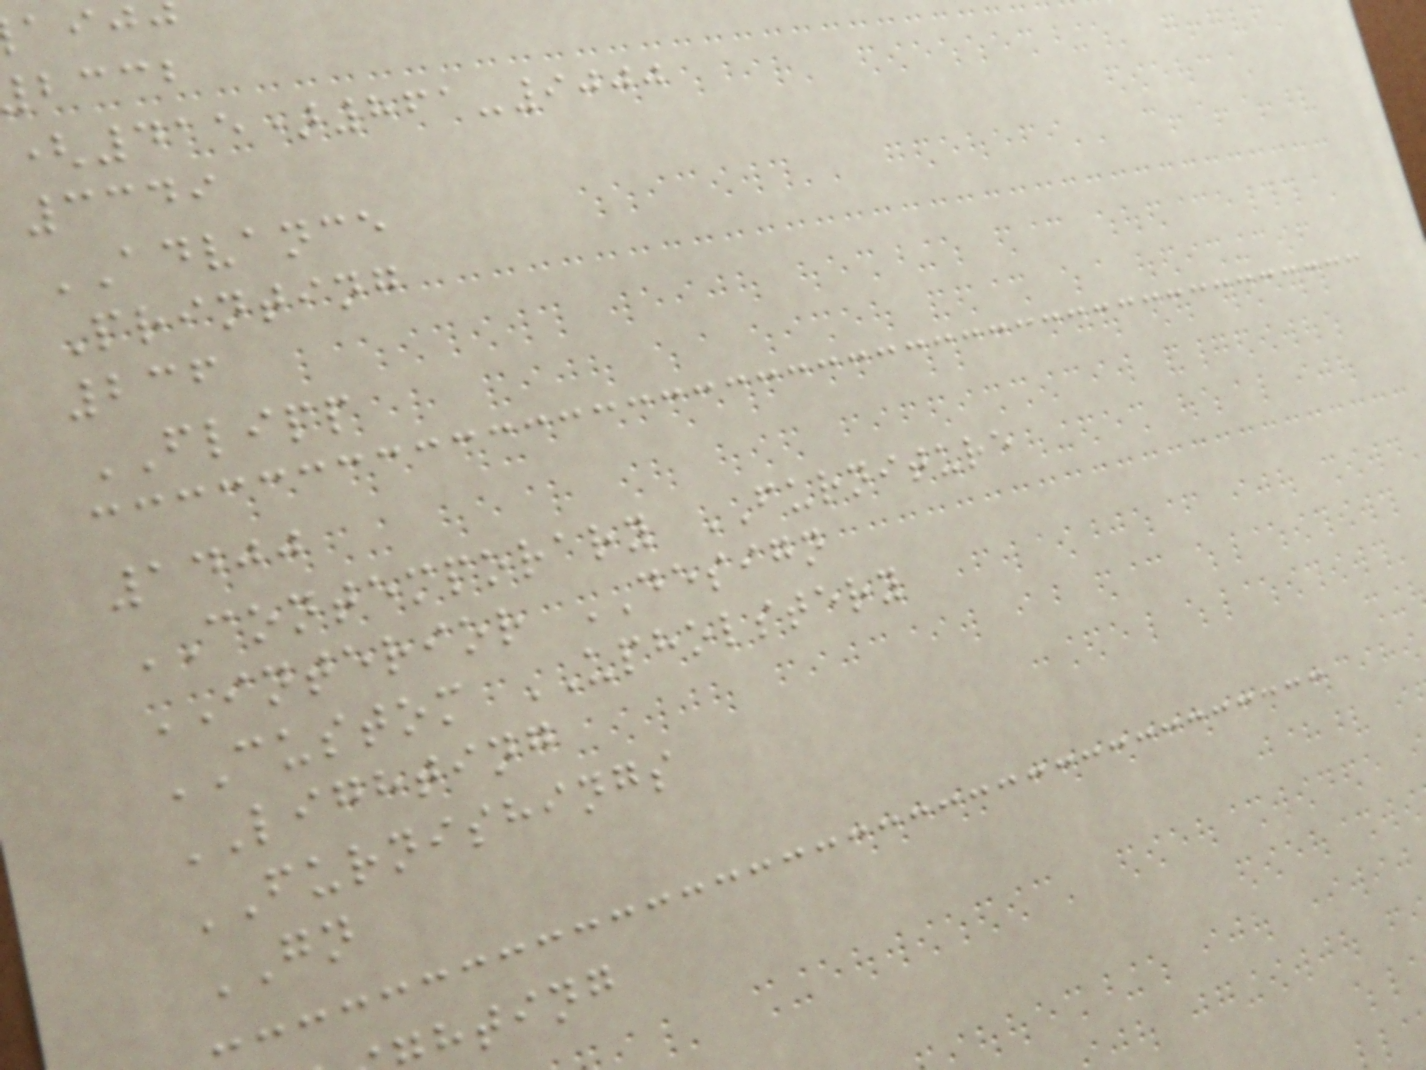bccb
(415)861-9000
3349
ADVANCE
Printing
236
FLIPP
1400
CONTEMPORARY FURNITURE
INTERIOR DESIGN
CUSTOM UPHOLSTERY
LIGHTING
FURNISHINGS
GN
hting
